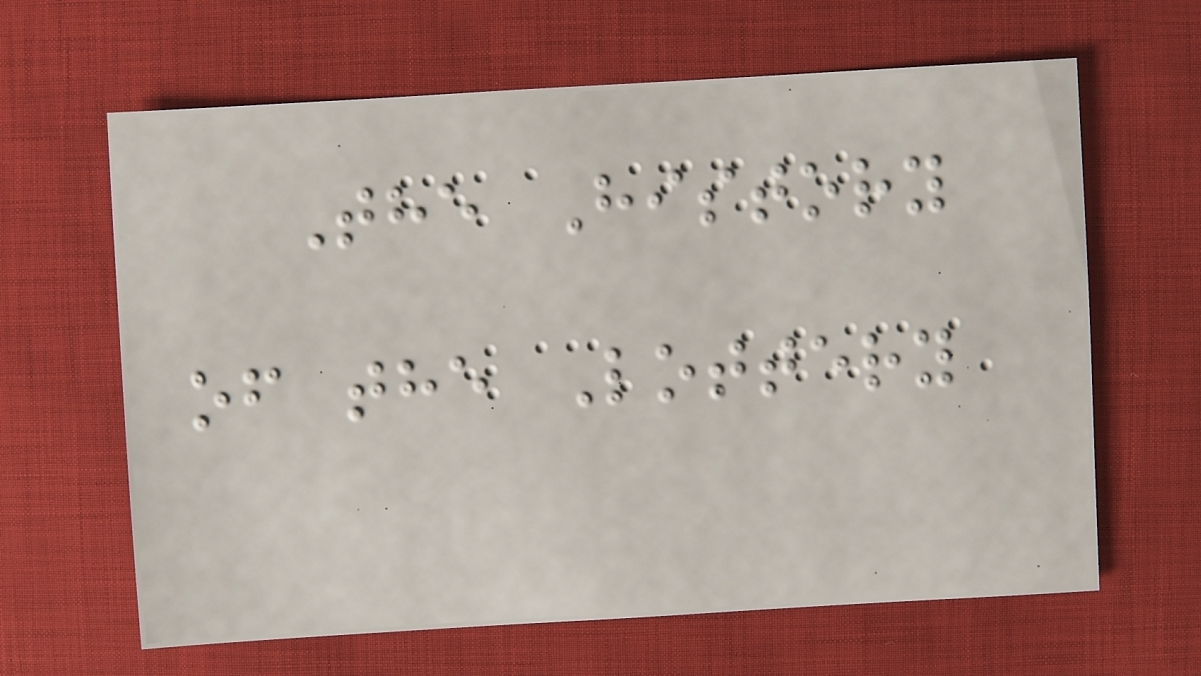The History
of the Lottery
